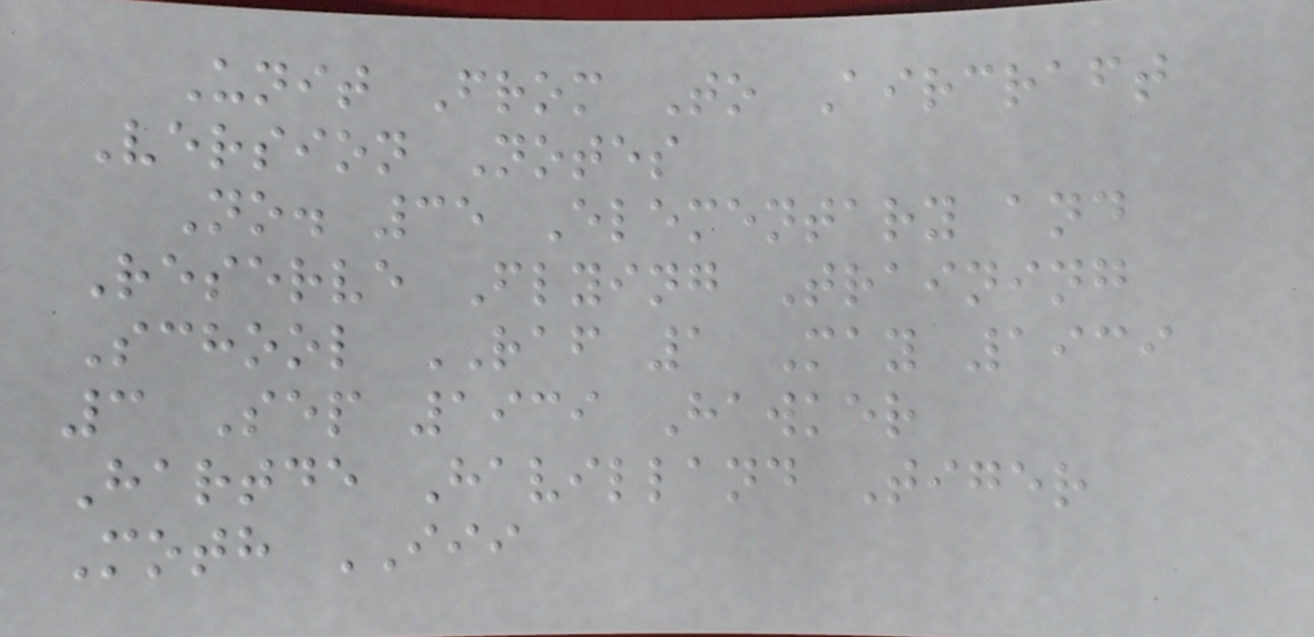Unit From To Aircraft
Version Notes
No. 35 Elementary and
Reserve Flying Training
School RAF 1 May 1939
3 Sep 1939 Hawker
Hartde Havilland Tiger
Moth III
